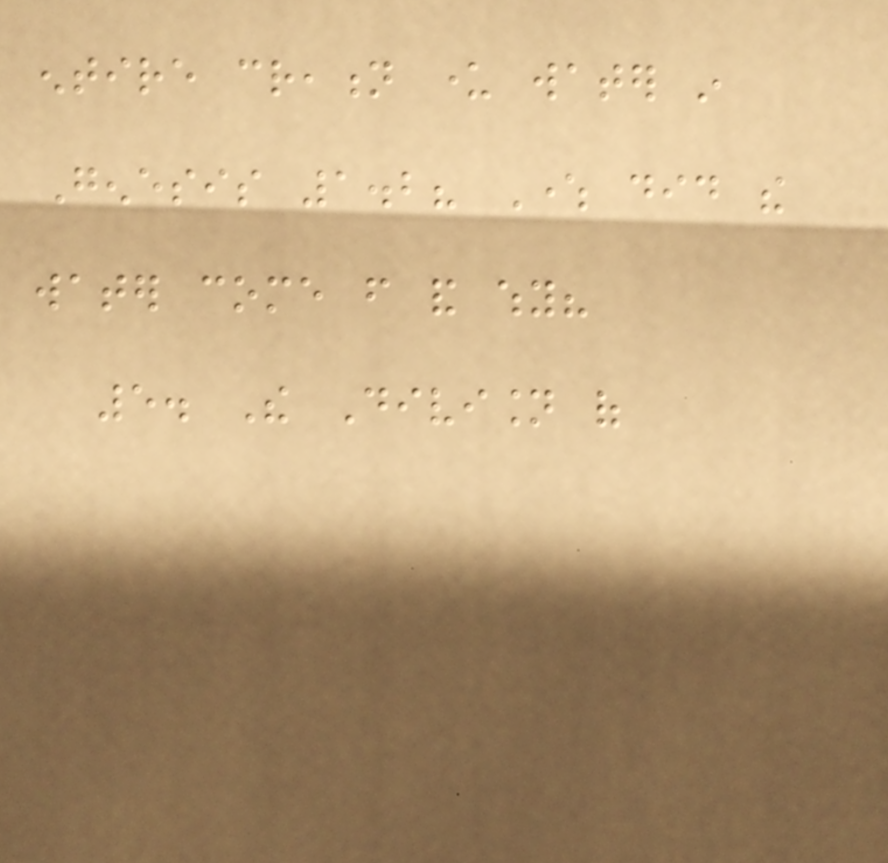entire creation under water in
Genesis 1.2? Where did the
water come from and why?
5. The Division of
